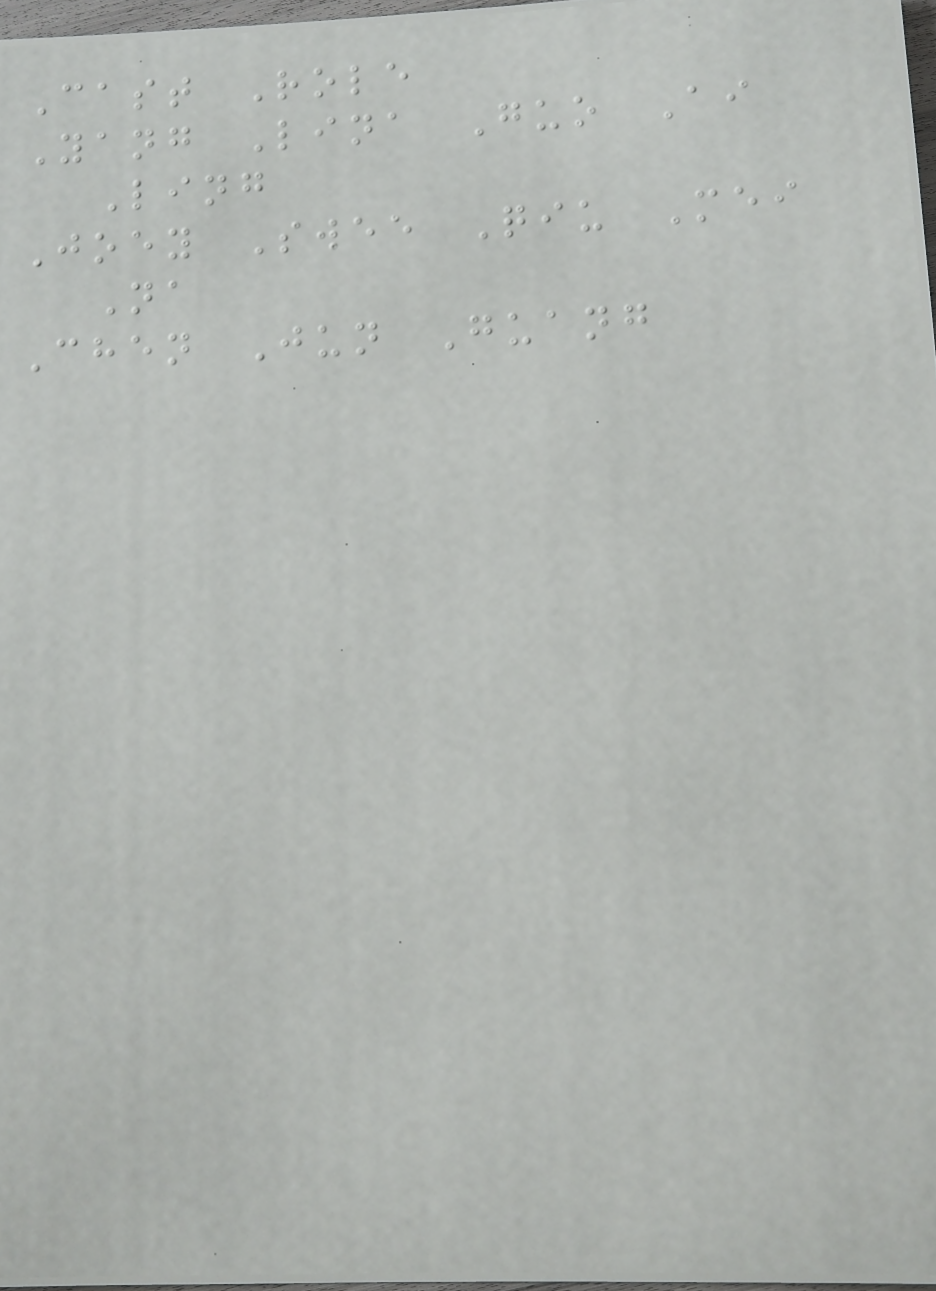Cast Role
Yang Lina Guo Ai
Ling
Joey Swee Qiu Mei
Na
Chen Jun Guang
